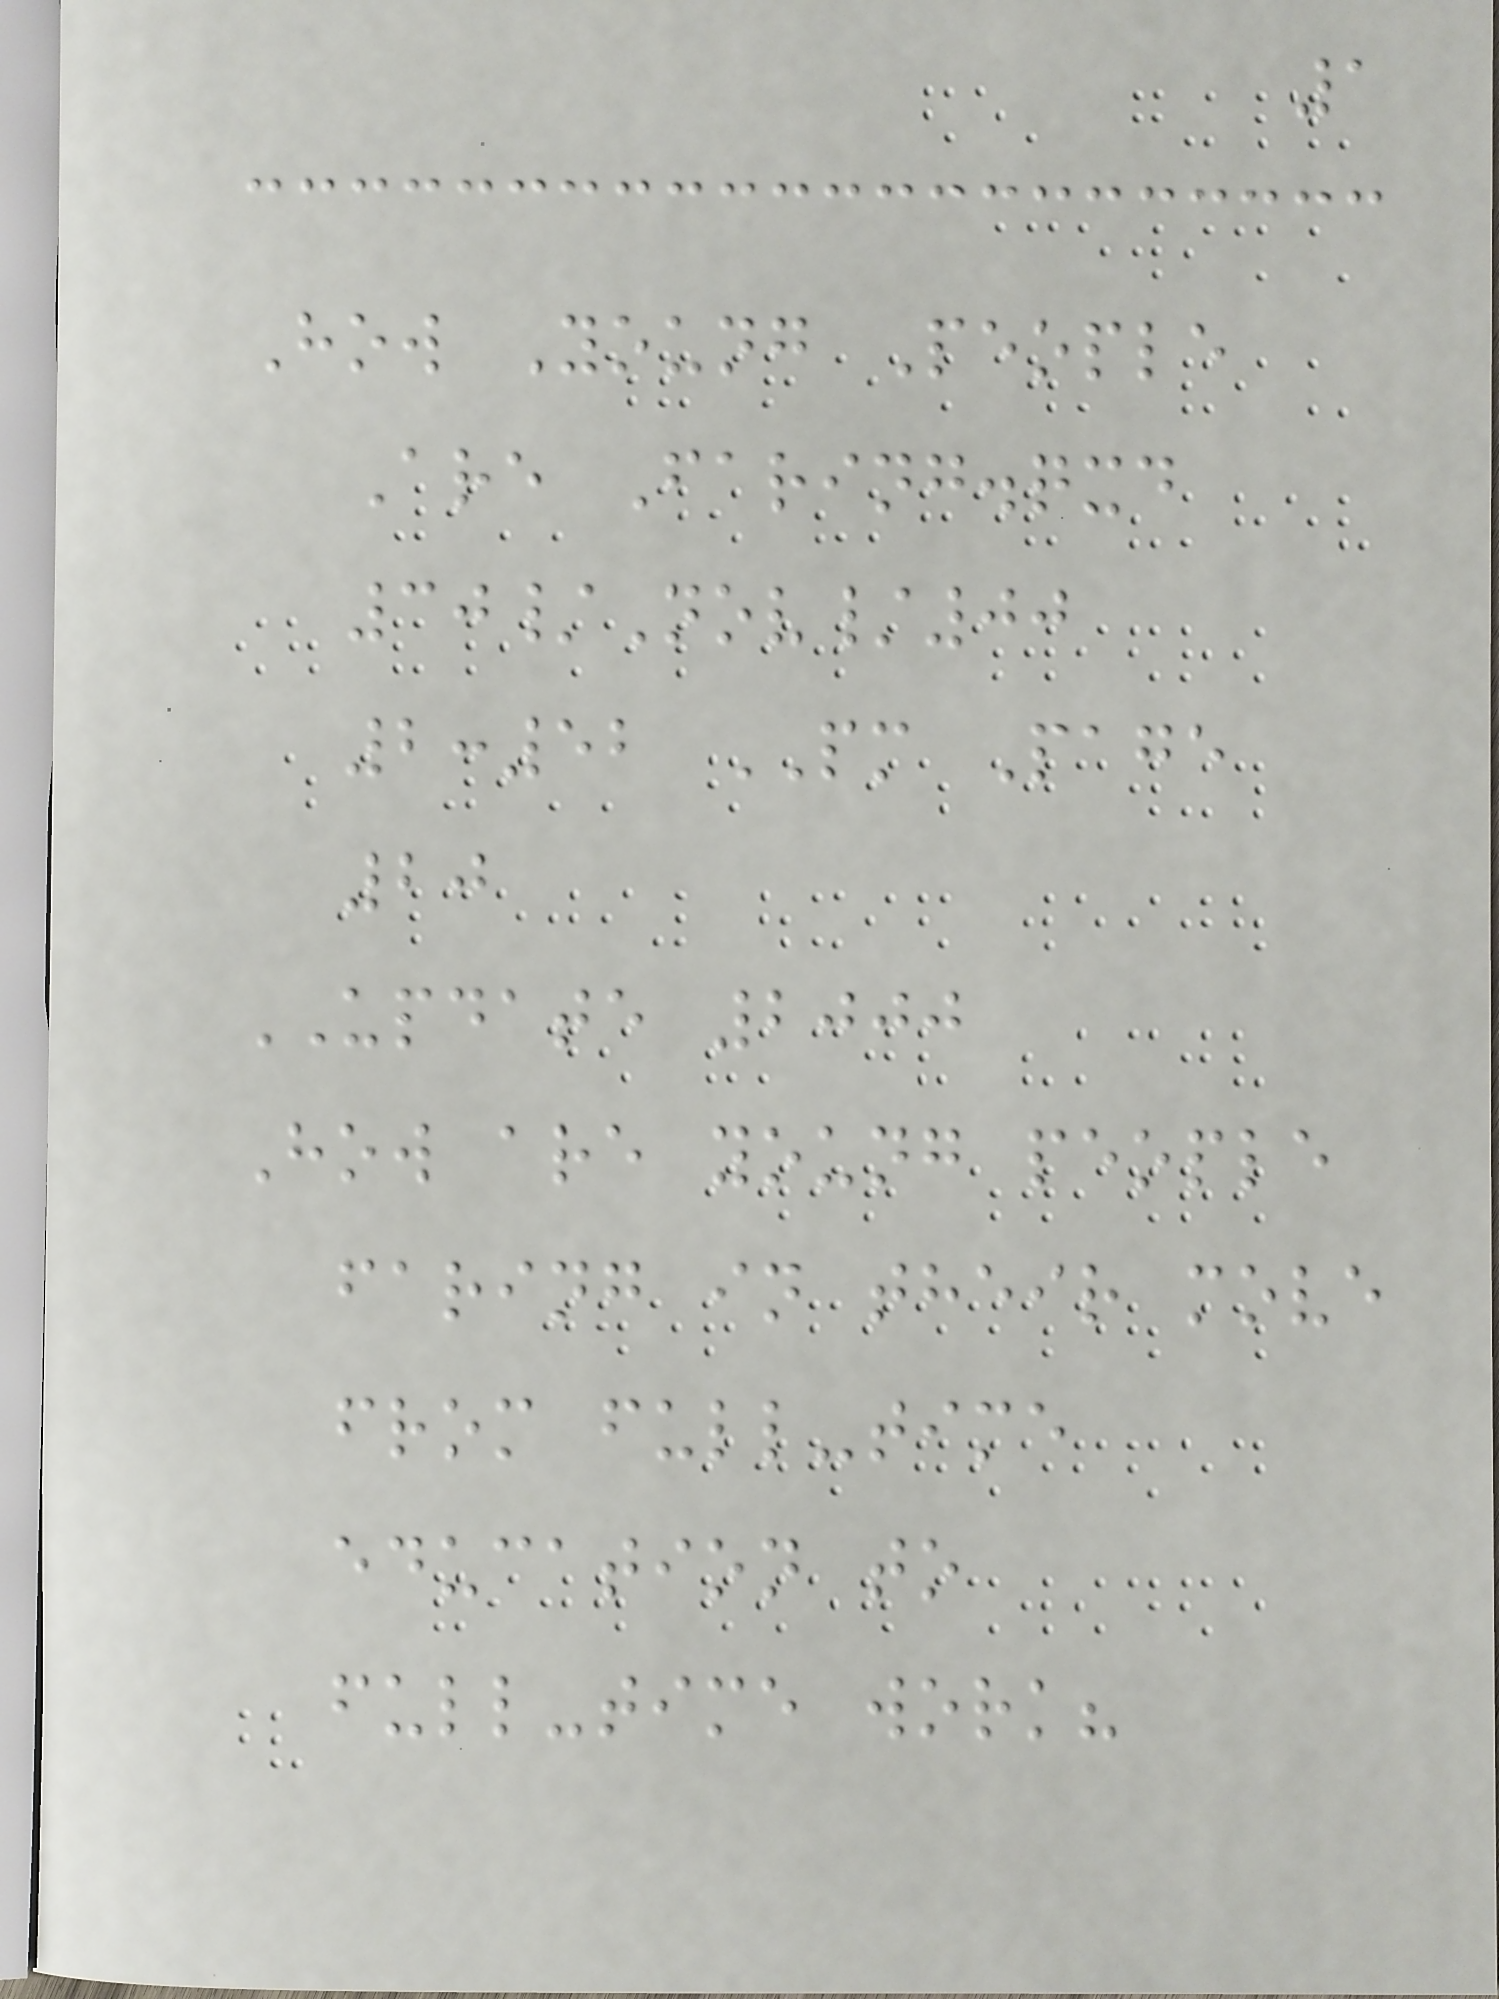1
How Young People
Are Faring.qxd
30/Nov/00
2:52 PM Page
20
UPDATE 2000
How are young people
faring in their move
from full-time
education to
full-time work?
